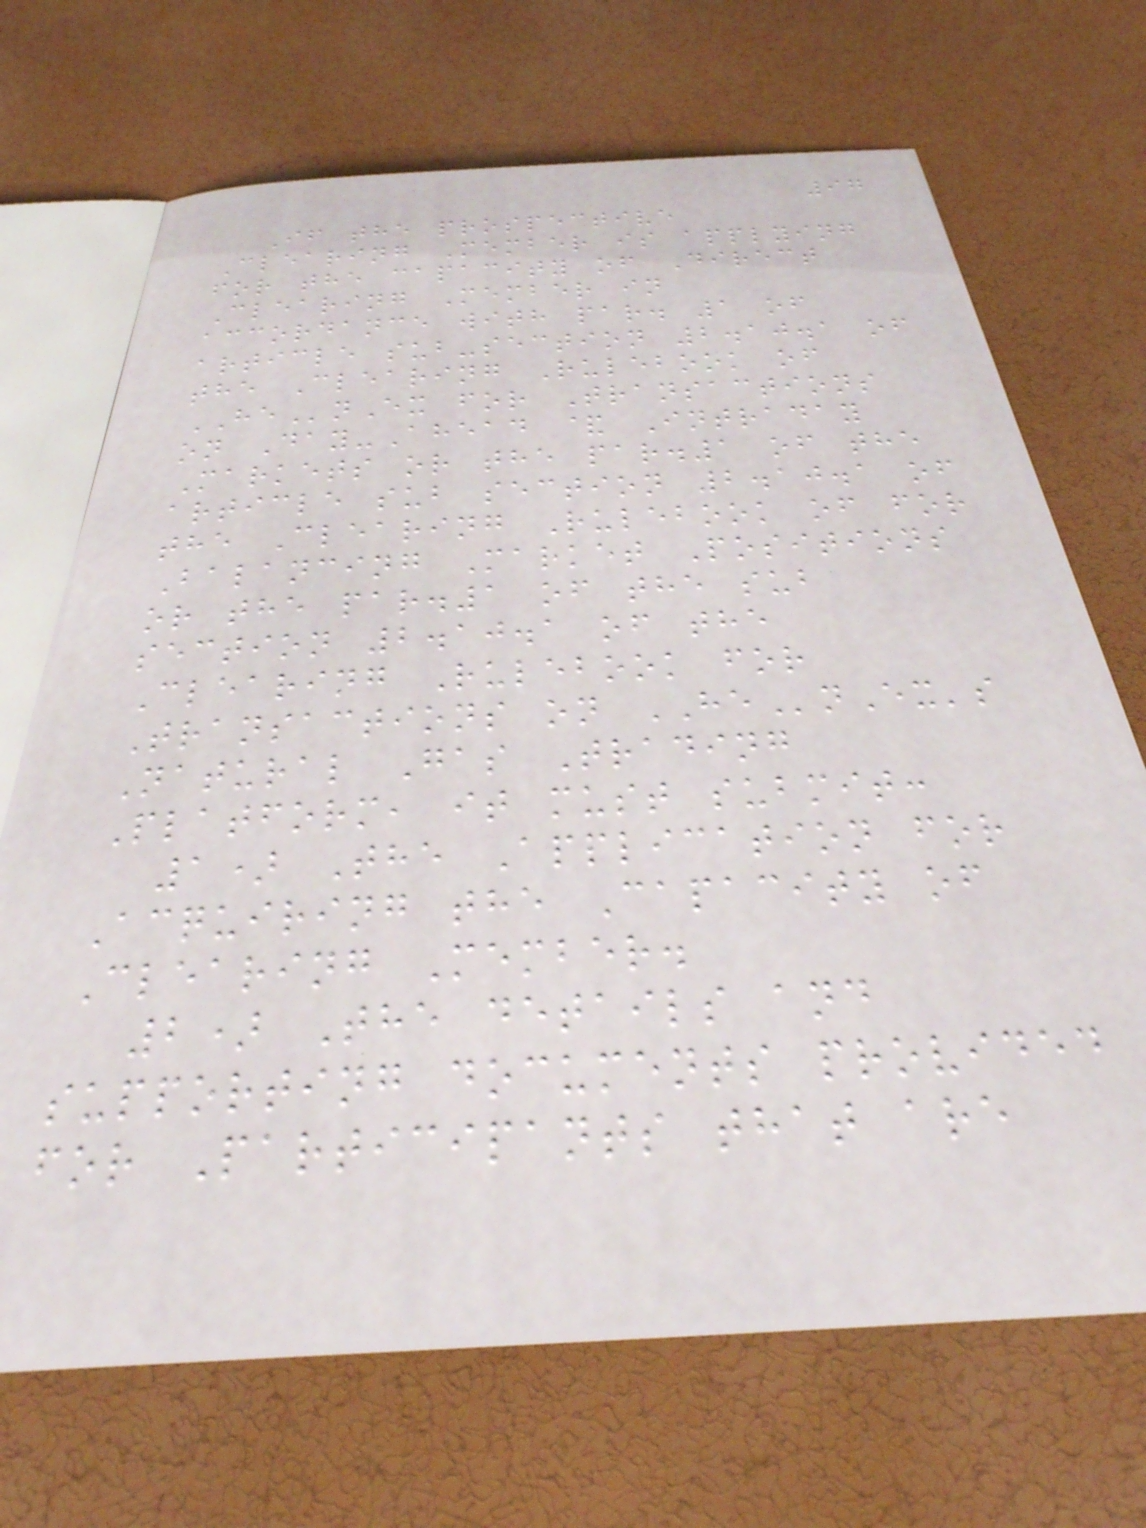97
If the prospective
Clearing Member is applying
for the capacity of Direct
Clearing Member in
accordance with par. 1 of
article sub-section 2.10.1 of
the Clearing Rulebook of
HEnEx for Transactions
on Day-Ahead & Intraday
Markets or the par.1 of the
article sub section 2.10.1 of
the Clearing Rulebook of for
Balancing Market Positions
or the par.1 of the sub
section 2.10.1 of the
Clearing Rulebook for
Transactions on HEnEx's
Natural Gas Trading
Platform, it must submit:
1) The Application for
Acquiring the Capacity of
Clearing Member.
2) The details and
supporting documents provided
for Participants that are
